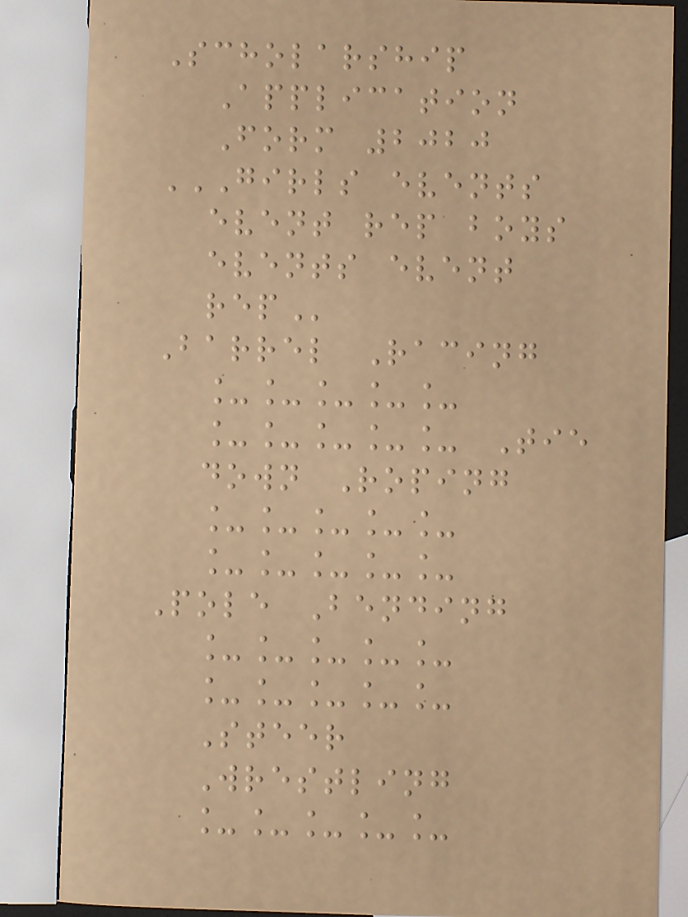Scholarship
Application
Form 2020
GIRLS EVENTS
EVENT REP BOYS
EVENTS EVENT
REP
Barrel Racing
_____
_____ Tie
down Roping
_____
_____
Pole Bending
_____
_____
Steer
Wrestling
_____
